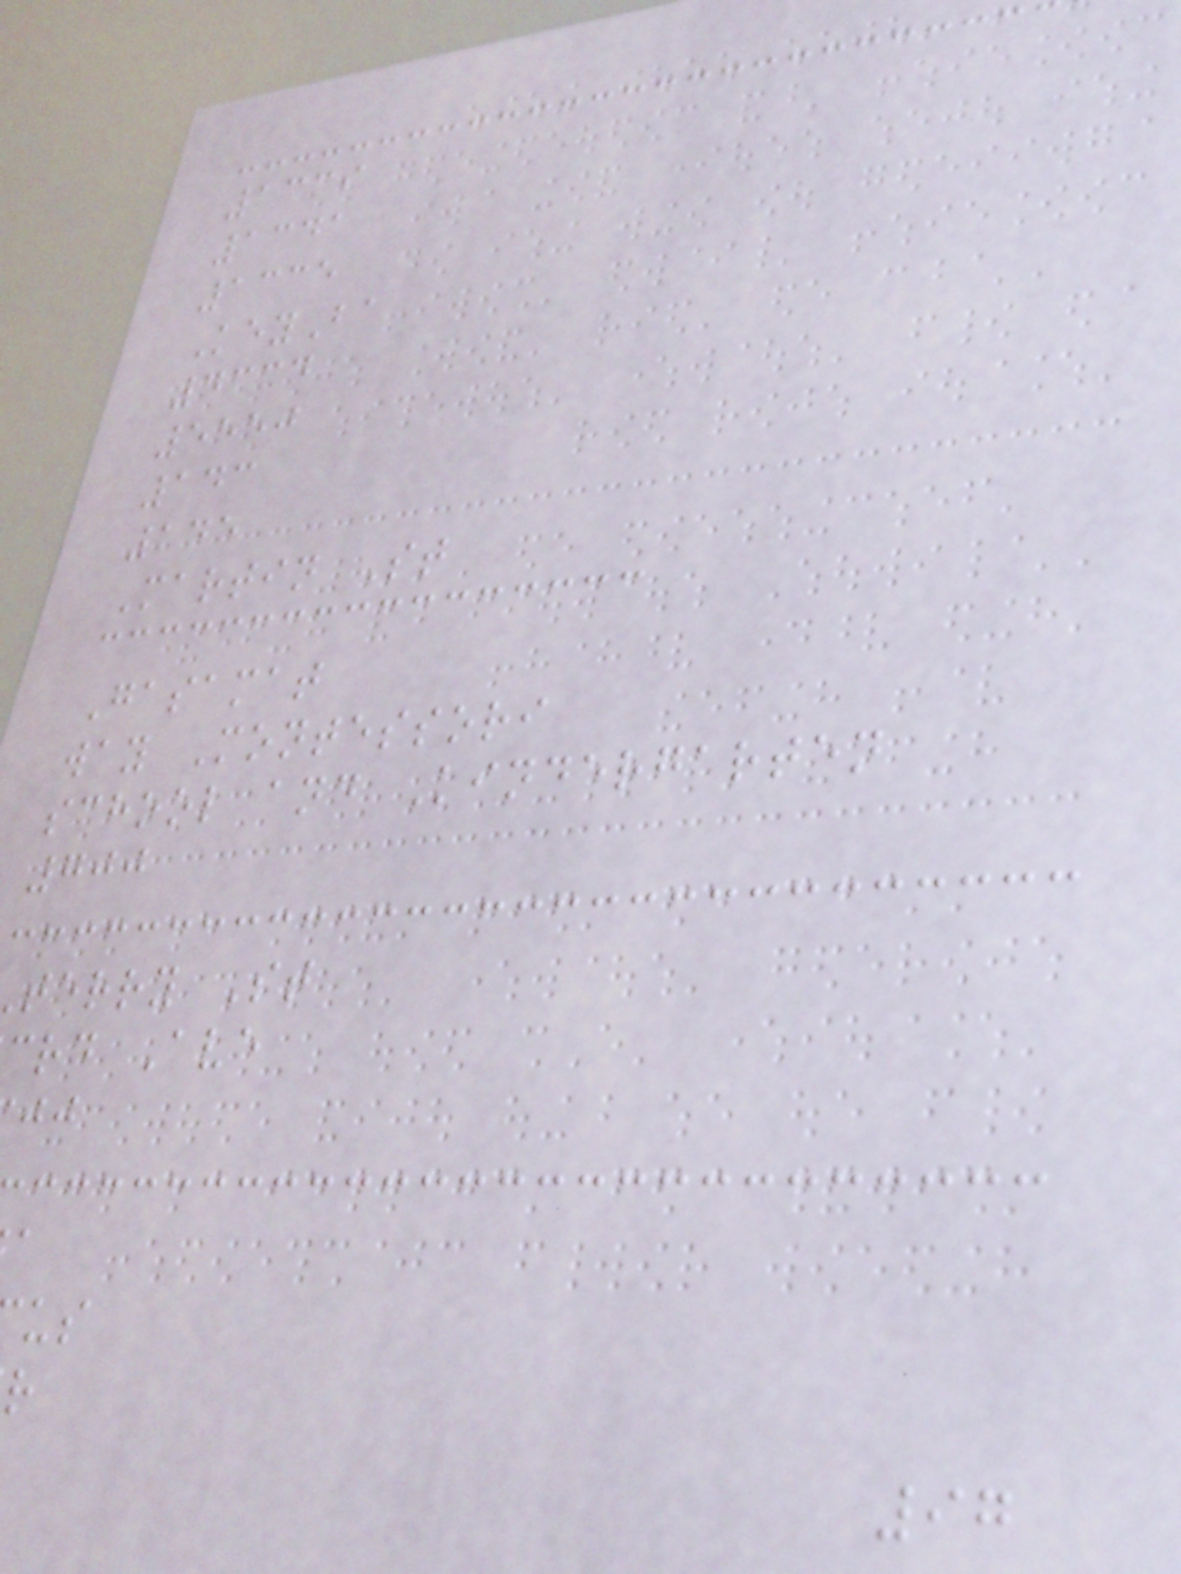1339
1341
1335
KeyBa
4334
5550
143
145
Martin St
Gasamat
way Montessori
school and Kindergarten
700
terry St
crd Ave
97
